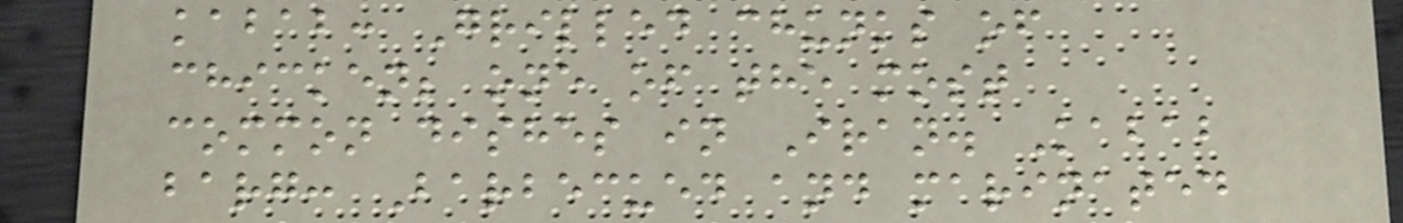kabab: Grilled chunks of
chicken; one of the most
common dishes in Iran. Kabab
barg: Barbecued and marinated
